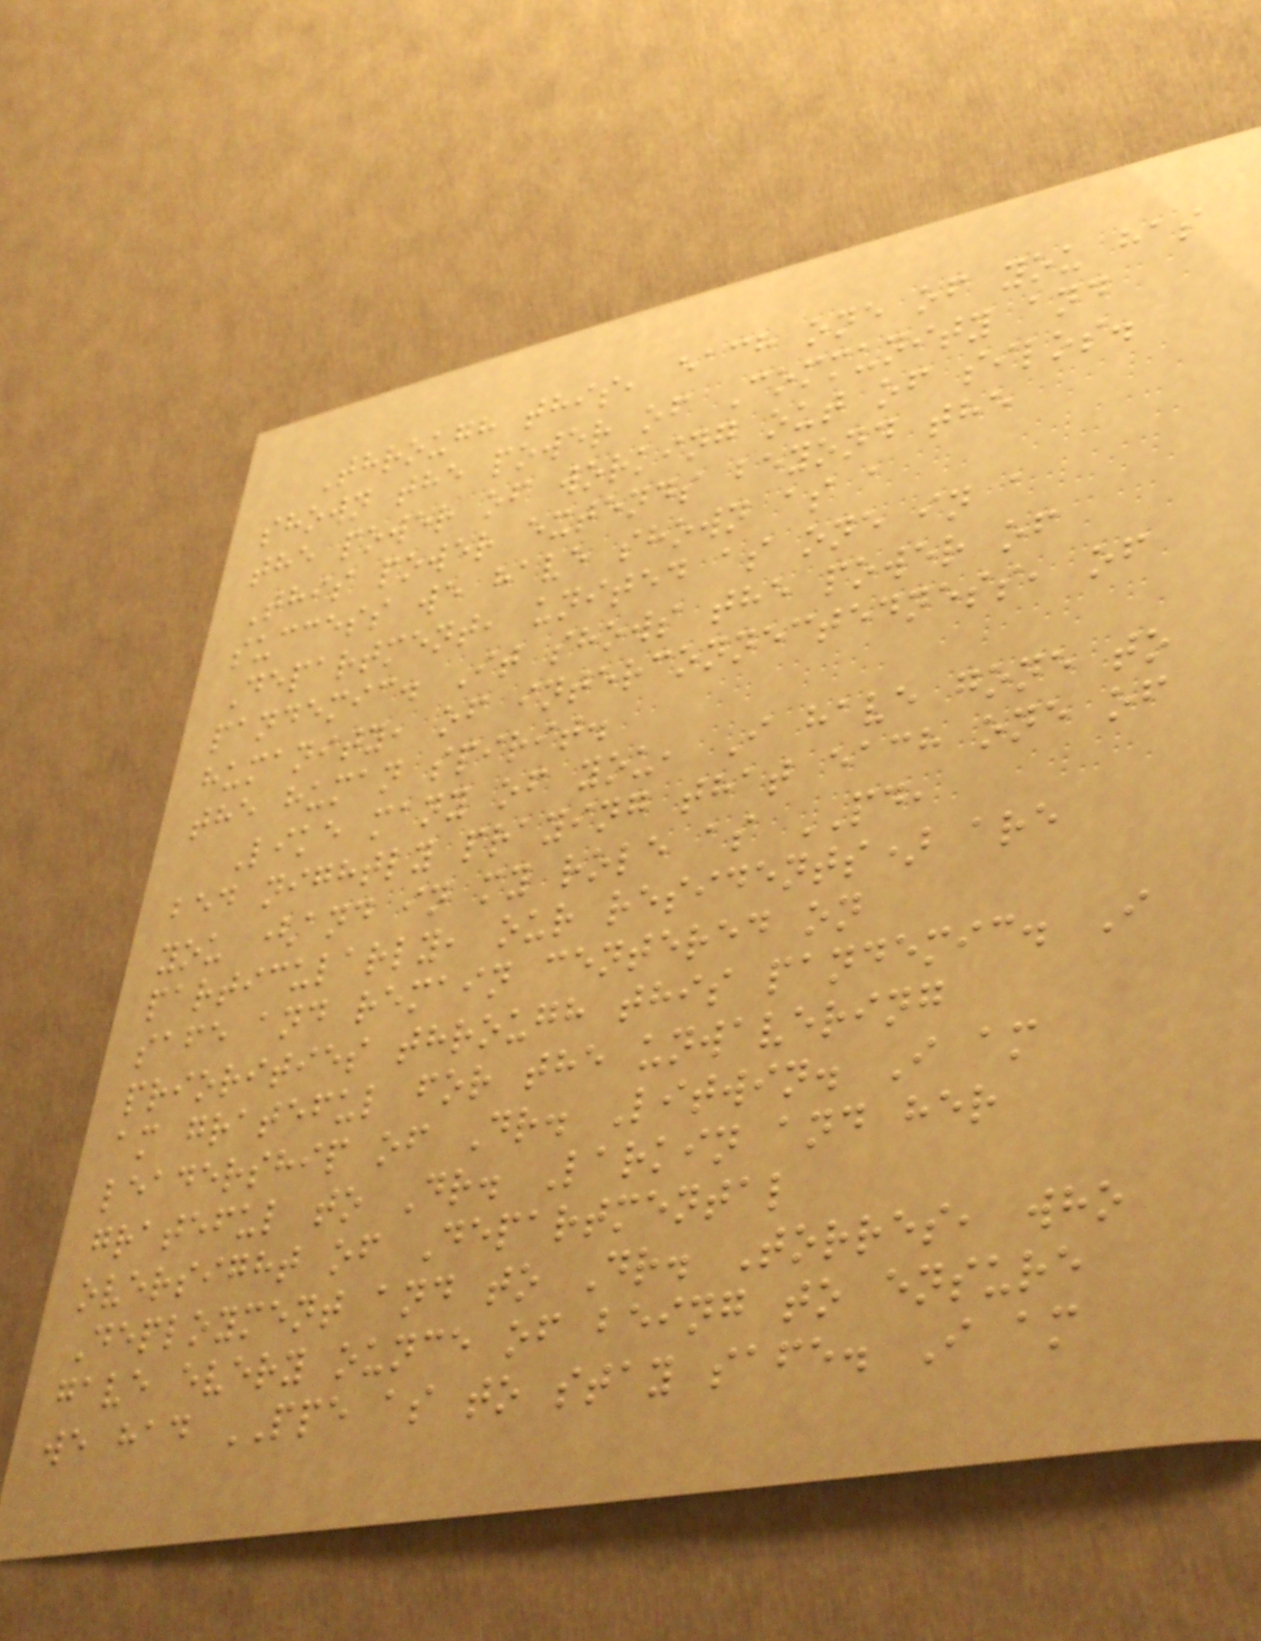Through this, each one of you has
shown the power of Community and
the power of working out of silos.
This power extends beyond the
success we have shown as a
Department, united as one in a
pandemic. It shows the power of
humanity, of interconnectedness, of
the human spirit.
Like many of you, I have gone to
bed nightly praying that each one of
you (and in my role as PD,
particularly, our residents) are
safe and remain centered on
priorities through this pandemic. I
am grateful for the unwavering
leadership of Dr. Litwin. I am
grateful to Dr. Larkin and her
oversight of Departmental
Deployment and to Dr. Torres, who
gave every ounce of being to ensure
we had PPE as to stay safe. I am
